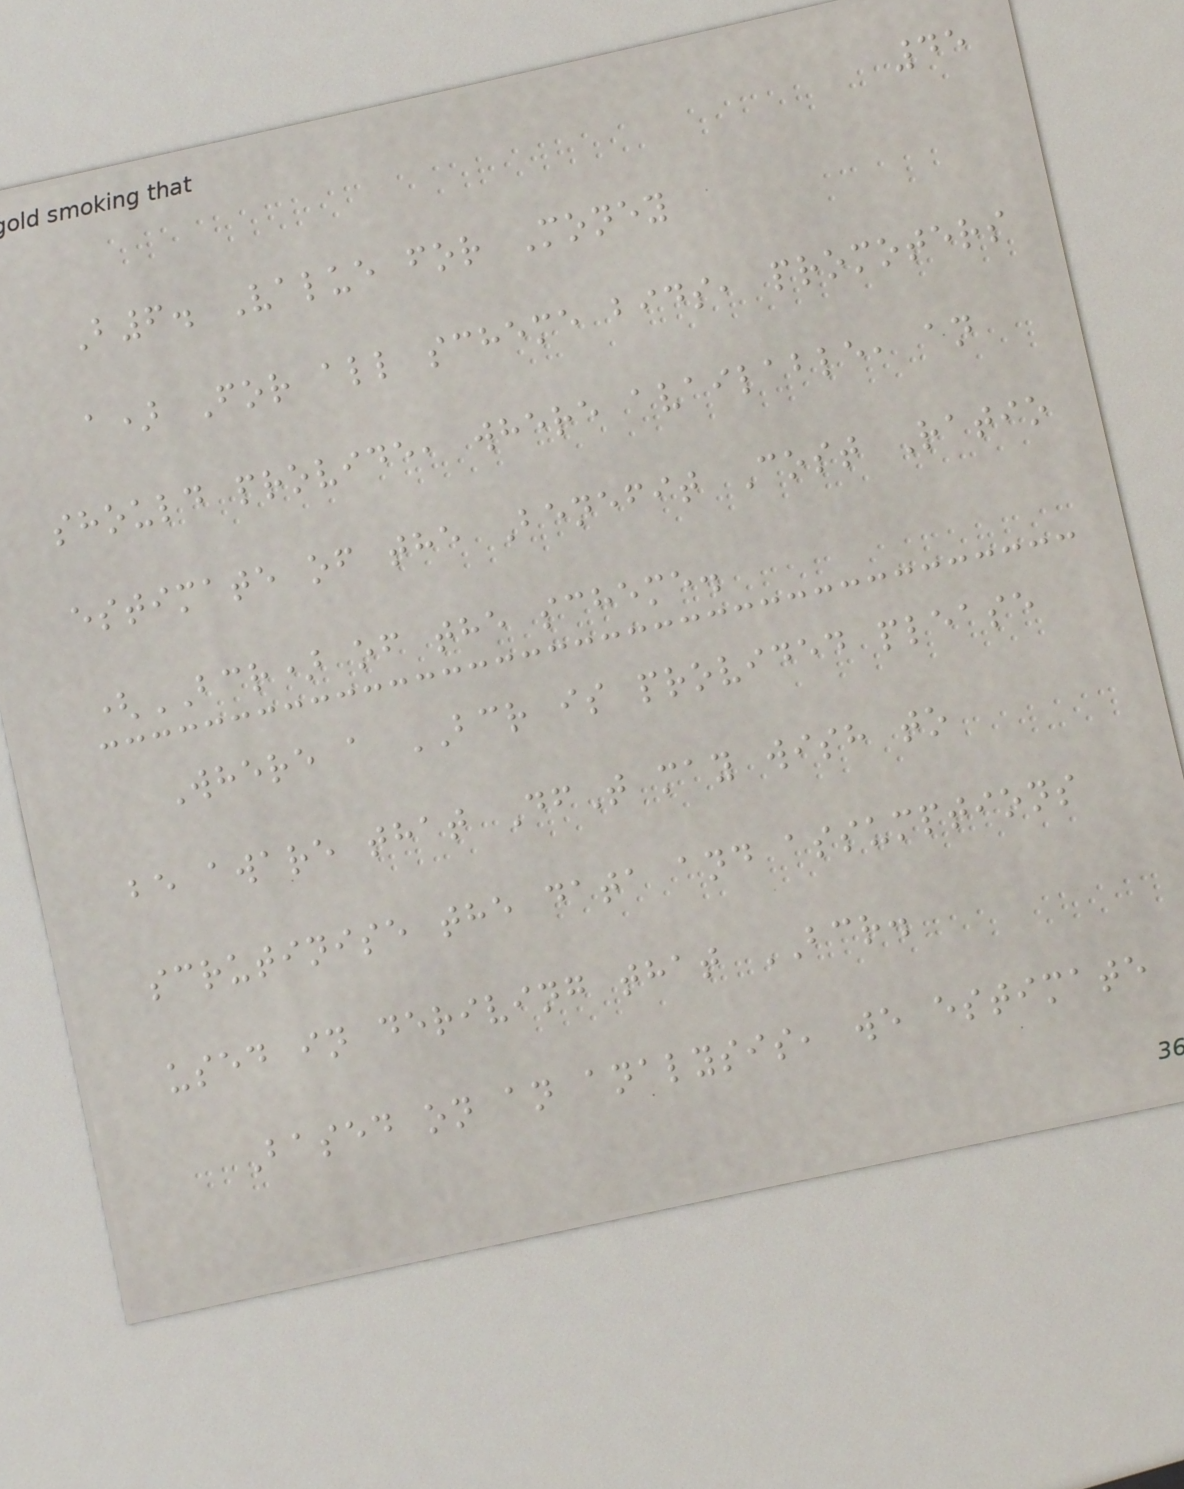45
B6. Value for Money
a) For all scheme bids, promoters
should provide, where available, an
estimate of the Benefit Cost Ratio
(BCR) of the scheme.
Where a BCR is provided please
be aware that DfT may wish to
scrutinise the data and assumptions
used in deriving that BCR.
Based on an analysis, we estimate
